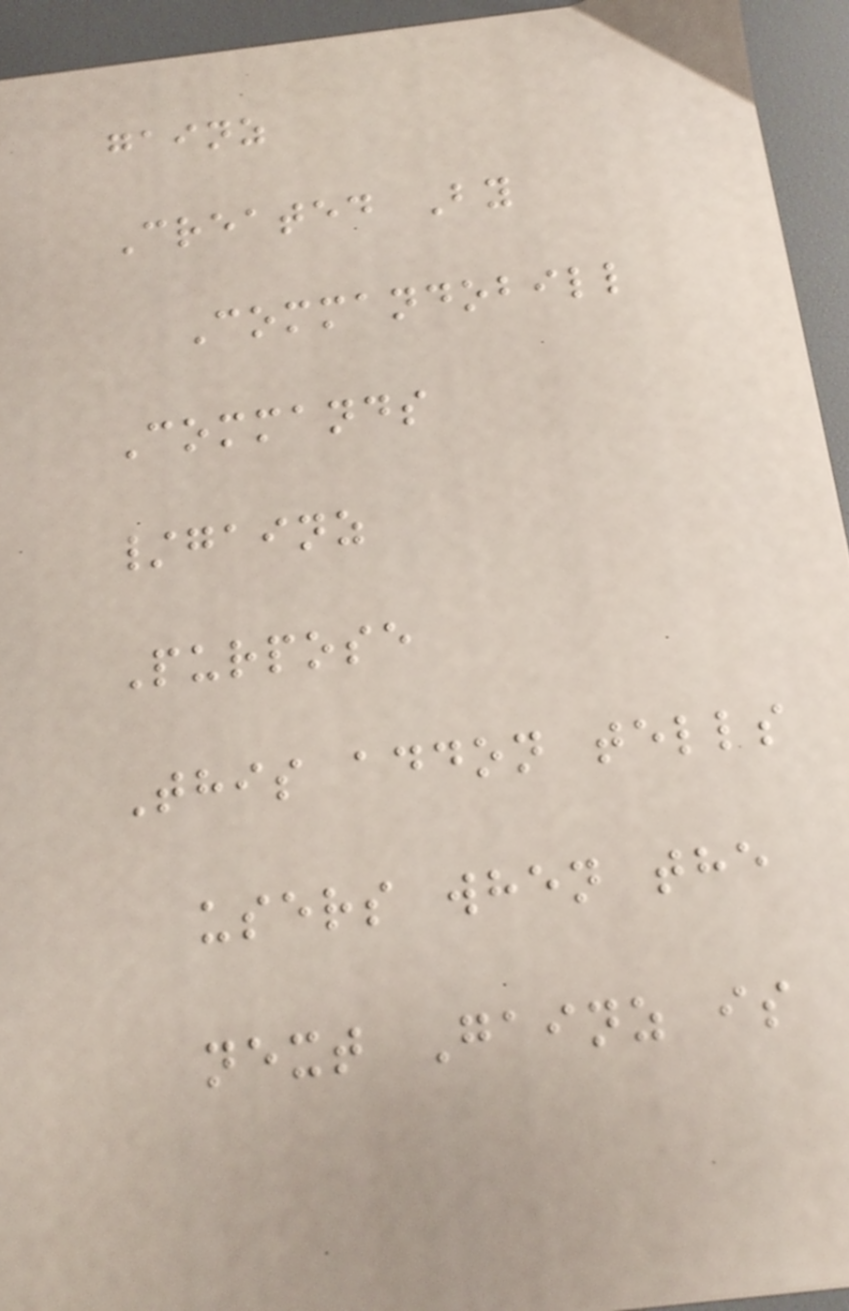gainz
Created By
Commandobill
Commands
/gainz
Purpose
This addon tells
users when the
next Gainz is
